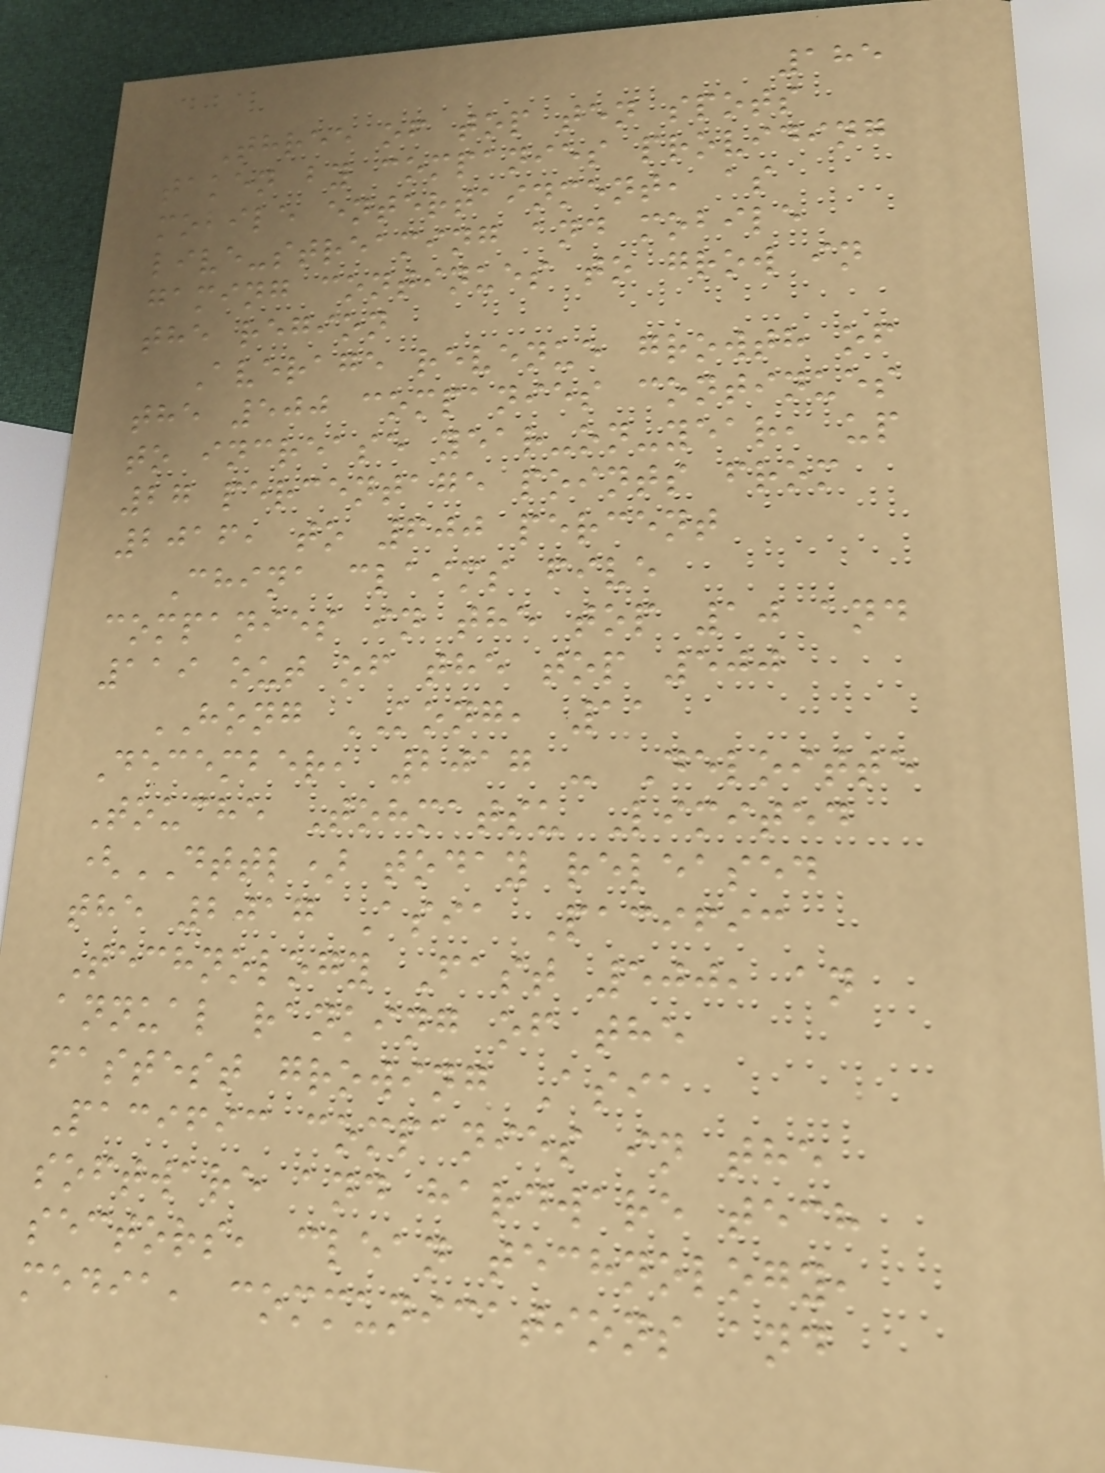185
Three of top ten spots
taken by companies providing
mobile entertainment, as
live-streaming and mobile
gaming continues to grow in
the region
Average revenue growth of
the 500 companies continues
to increase year-on-year, up
27 percentage points from
2016, to 600 percent
China claims five
companies in the top 10 and
119 out of the top 500
HONG KONG, 11
December, 2017 - Deloitte
Touche Tohmatsu Limited
(DTTL) today released
the 2017 Asia Pacific
Technology Fast 500, an
annual ranking of the
fastest growing Asia
Pacific companies in the
software and hardware tech
sectors, clean technology,
media, communications and
